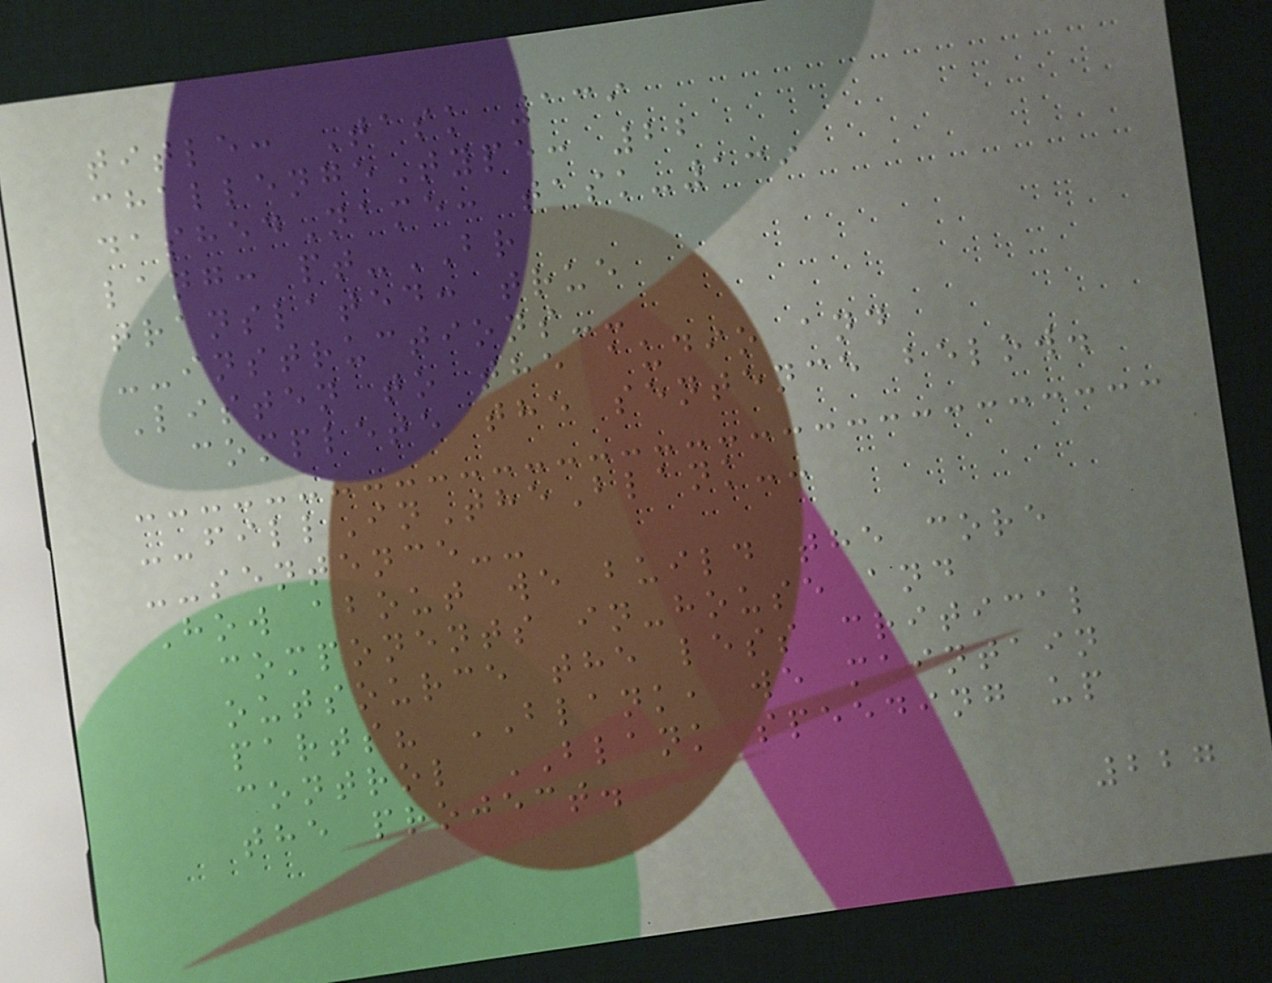title: Task 139
challengeType: 22
dashedName: task-139
lang: pt-BR
translated: true
--instructions--
Listen to the audio and
complete the sentence below.
--fillInTheBlank--
--sentence--
How about we build the core
components in-house and
outsource the less critical
parts? BLANK, we maintain
control BLANK speeding up
the project.
227
